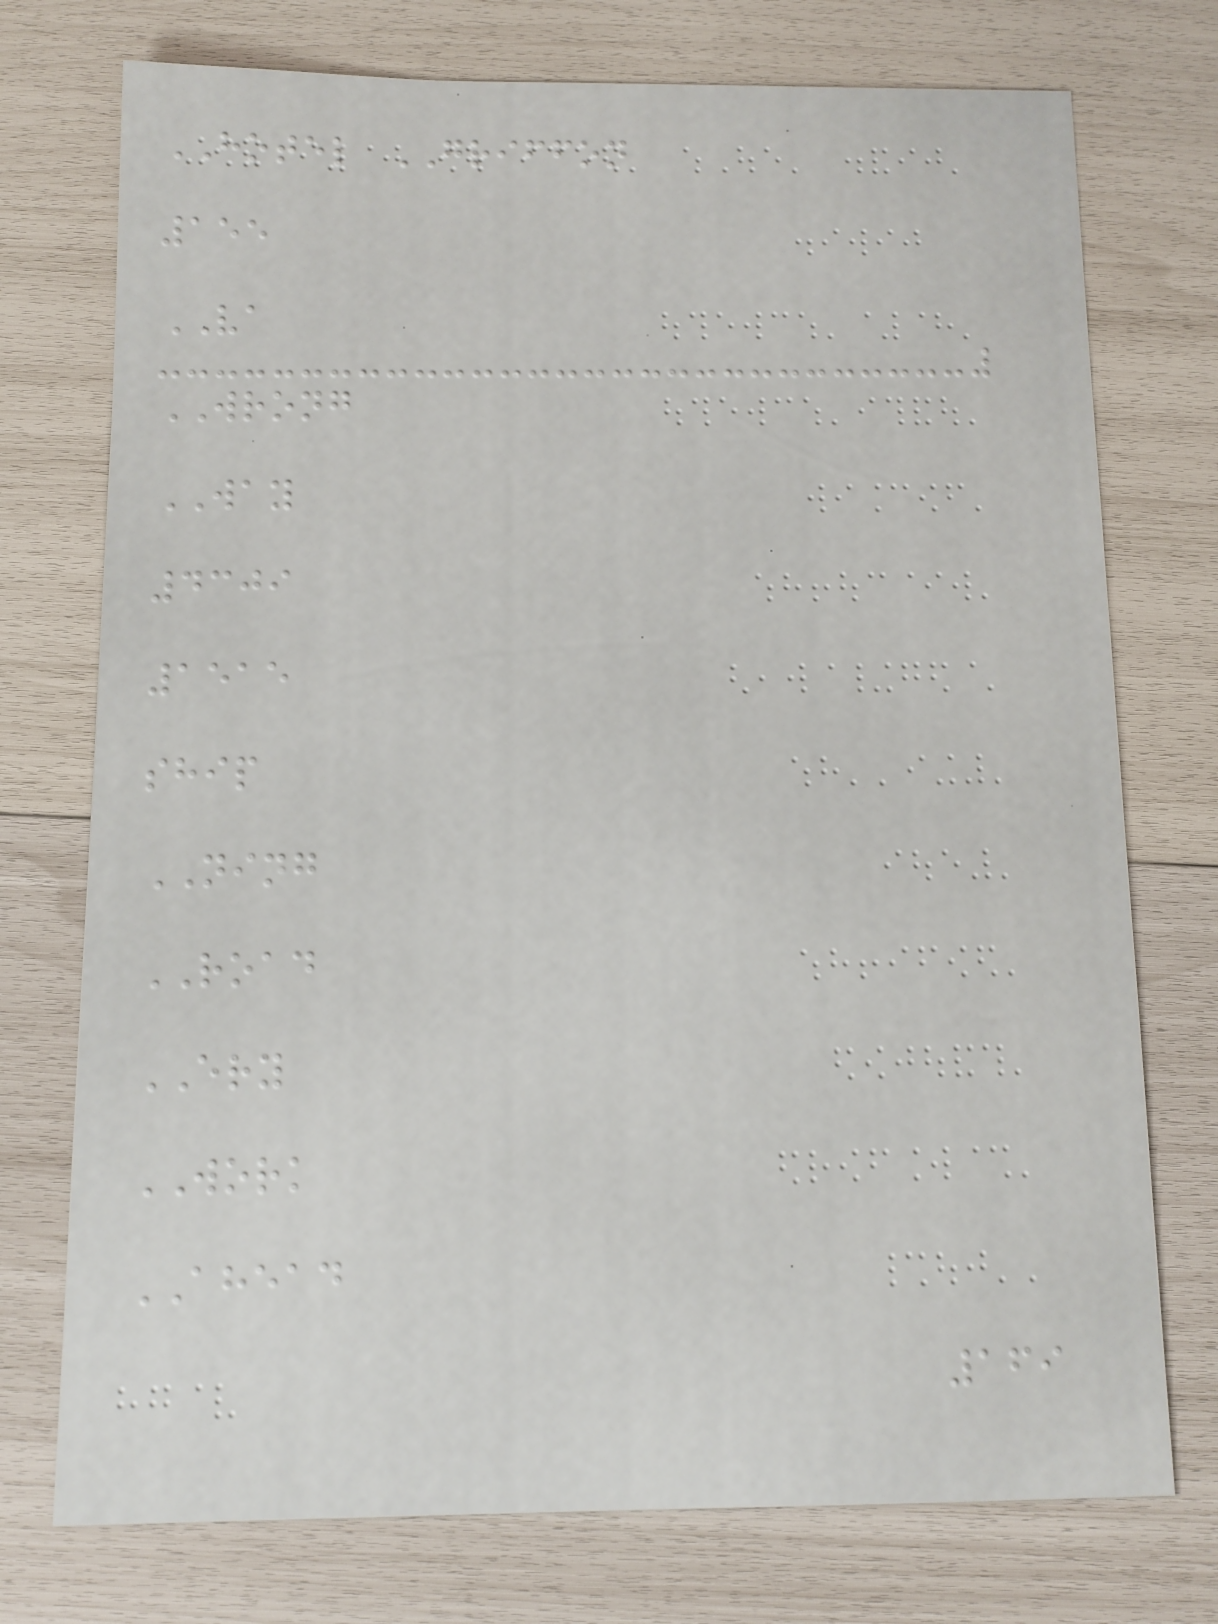HOTEL GRIFFON
155
VA
WRONG
WAY
4309
1515
ship
NING
ROAD
ERY
WORK
AHEAD
169
